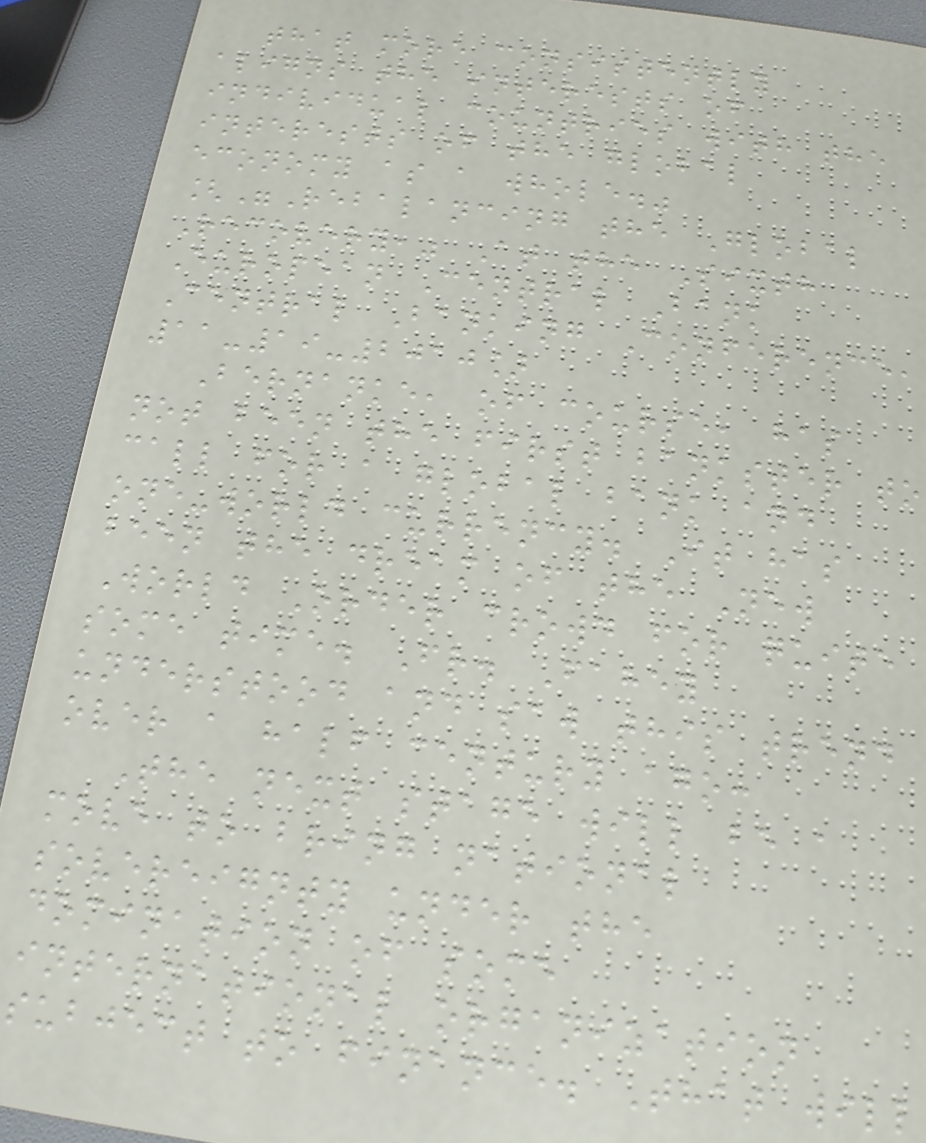that more consistently
aligns the interests of
individual countries with the
interests of the global
economy as a whole."
["Rebalancing the Global
Recovery," At the Sixth
European Central Bank
Central Banking Conference,
11-19-2010]
Bernanke, of course, has
not been the first bankster to
call for a global bank and
one-world currency. It has
been the dream of the New
World Order crowd for quite
some time. Fr. Fahey
understood and saw this trend
over a half century ago:
The next stage will be a
move to bring national
sovereignty under the
domination of some
international organization
subject to finance. That will
